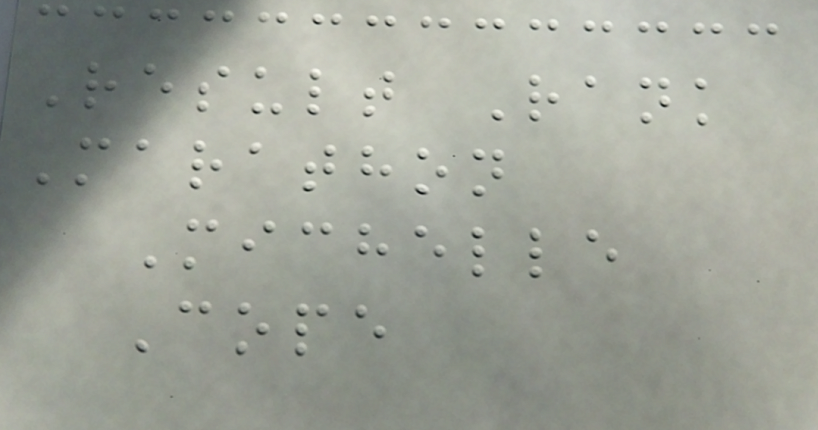Result Rank
Marathon
Michelle
Cope
